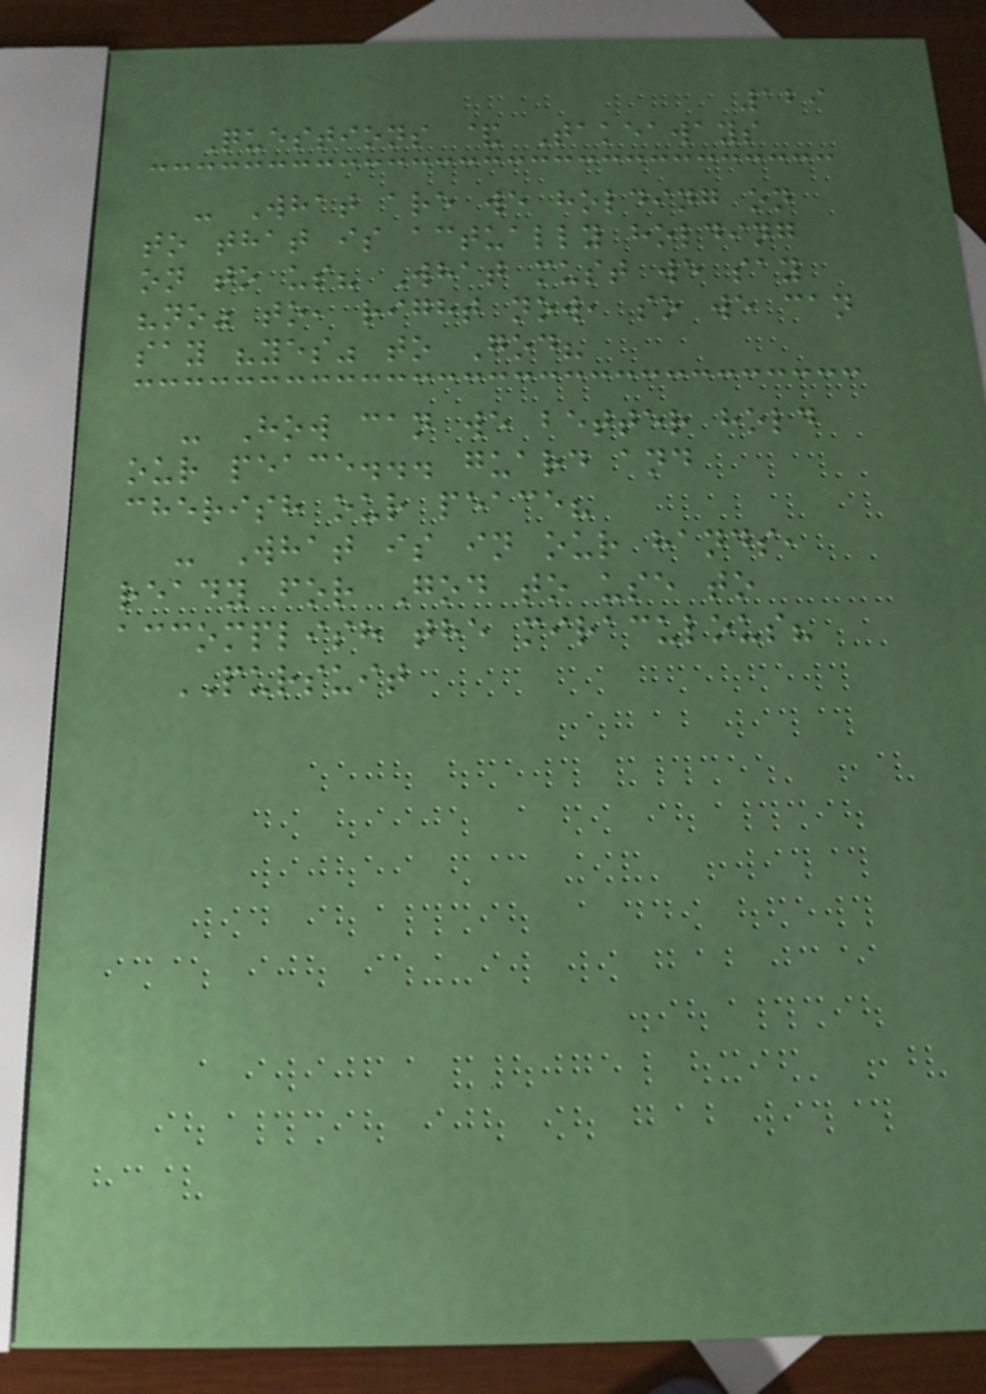129
Questions & Takeaways
- What are we holding on
to that is actually holding
on to us? What must we say
"no" to, right now, so we can
say "yes" to God?
- How can we better hold
our peace... guard and
cherish our peace?
- What is in our hands,
ready for God to use to
accomplish the miraculous?
PURSUIT
